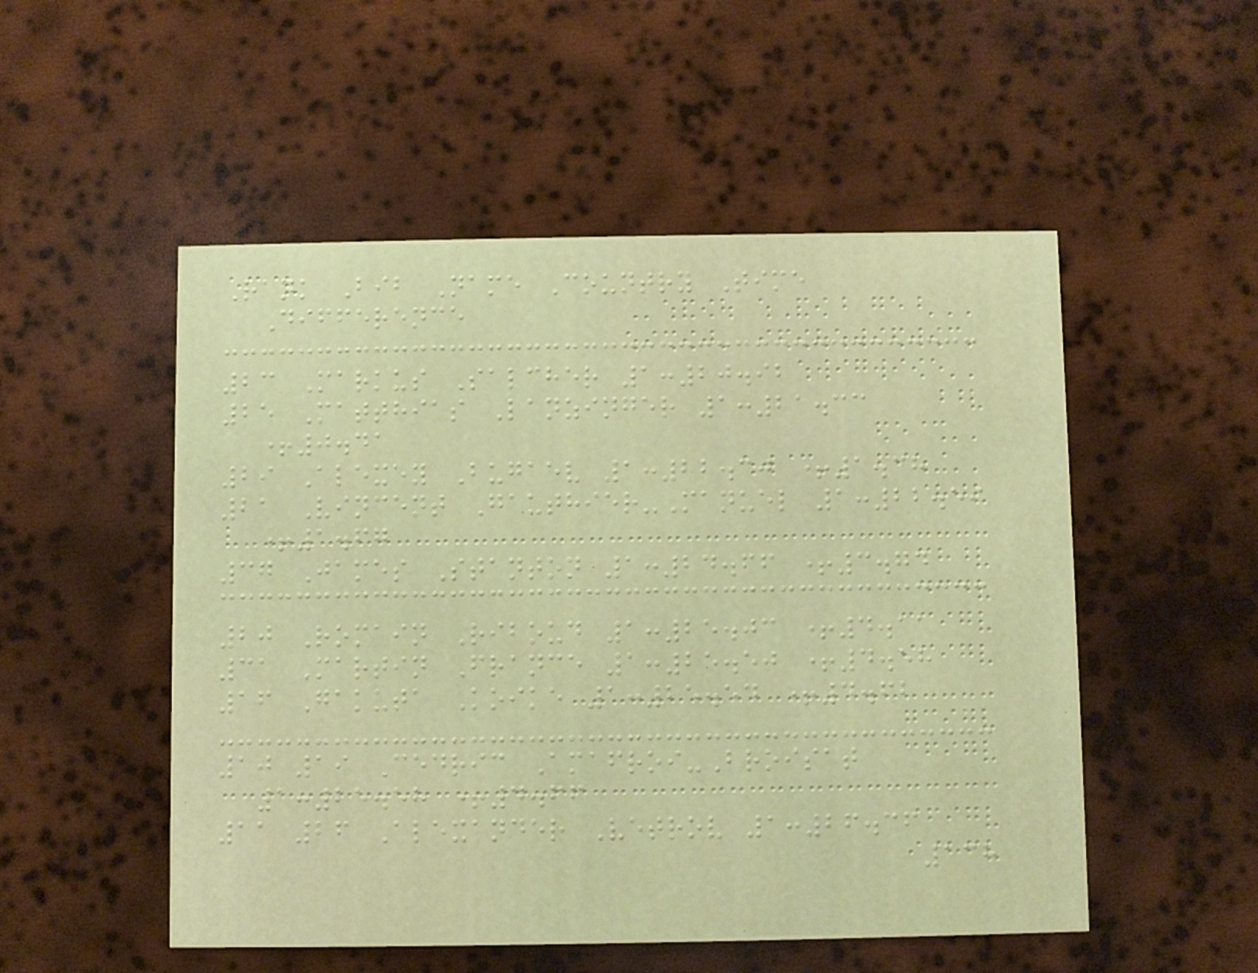Rank Bib Name Country Time
Difference
23 Markus Salcher 1:20.92
25 Matthias Lanzinger 1:21.33
+0.41
29 Alexey Bugaev 1:22.30 +1.38
21 Vincent Gauthier-Manuel 1:22.59
+1.67
37 James Stanton 1:24.66 +3.74
20 Romain Riboud 1:25.03 +4.11
31 Martin France 1:25.50 +4.58
16 Gakuta Koike 1:25.54 +4.62
10 19 Cedric Amafroi-Broisat
1:25.58 +4.66
11 26 Alexander Vetrov 1:26.36
138
